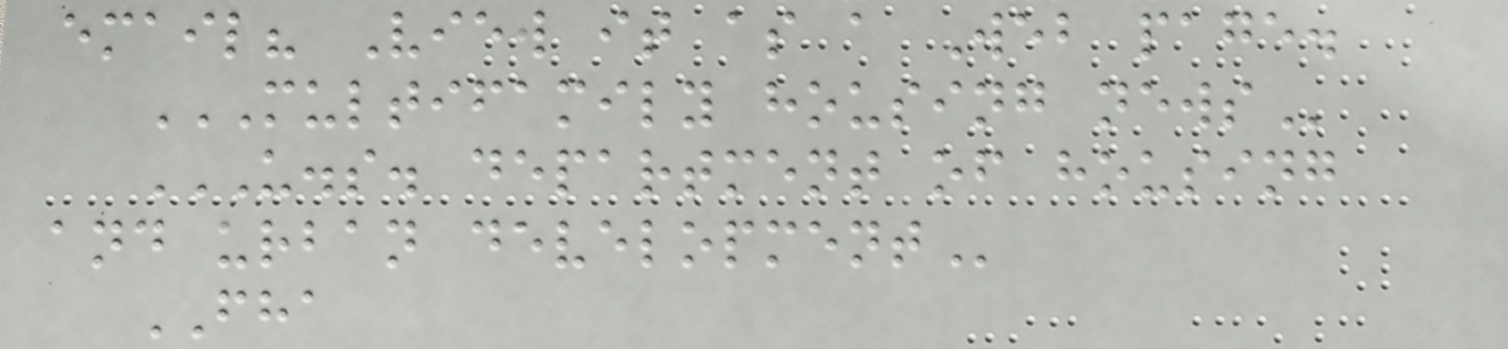email? View it as a Web page.
MULTIFAMILY HOUSING NEWS
U.S. DEPARTMENT OF HOUSING
AND URBAN DEVELOPMENT
FHA
